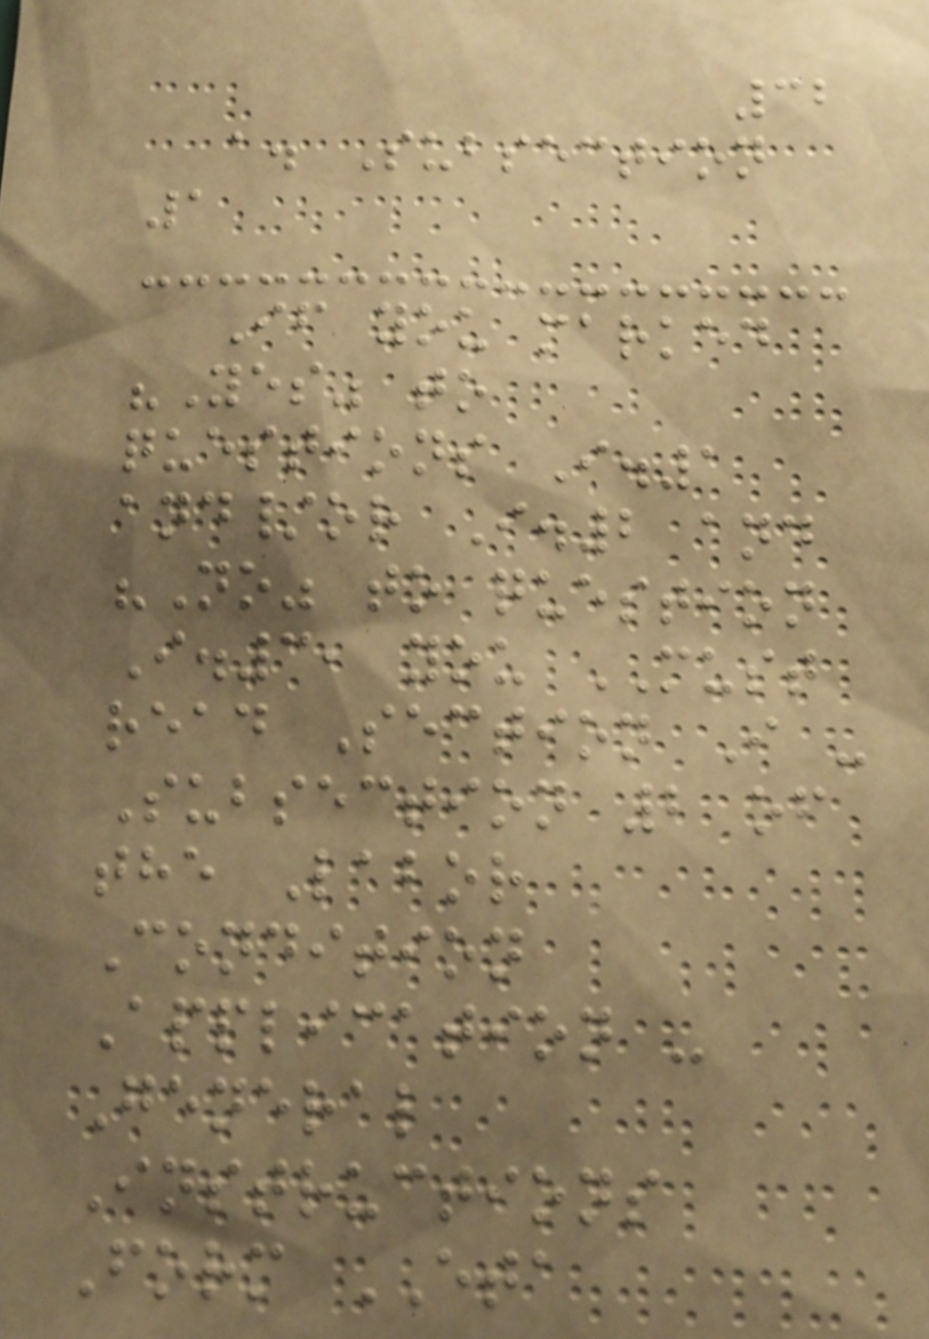32
a. Subsection
1
If you marked
"Yes" to
questions I.1
and/or I.2 and
"No" to question
I.3, you MUST
read Section I -
Subsection 2 of
the Labor
Condition
Application -
General
Instructions
Form ETA
